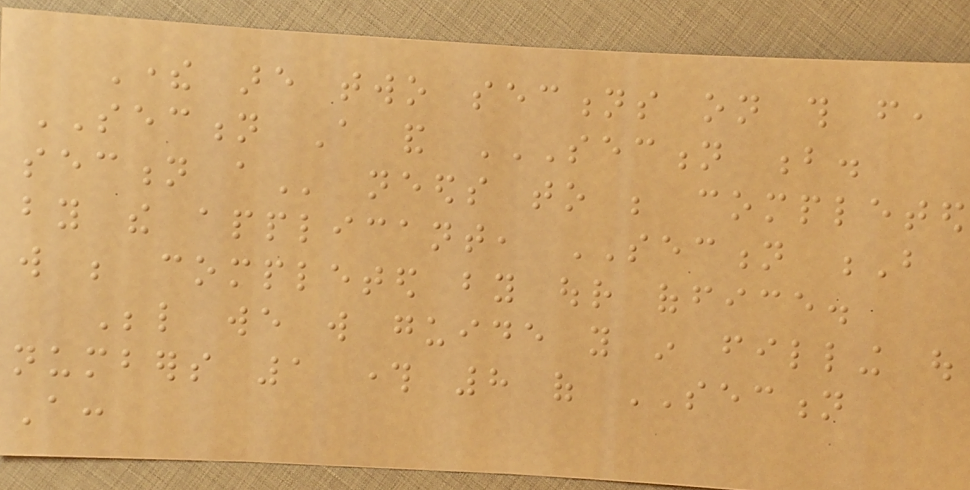There are two sections on this from,
SECTION A and SECTION B.
SECTION A needs to be completed
by the applicant, SECTION B
will be completed by our office.
Below we will guide you in filling out
numbers 1 through 8 of SECTION
A:
